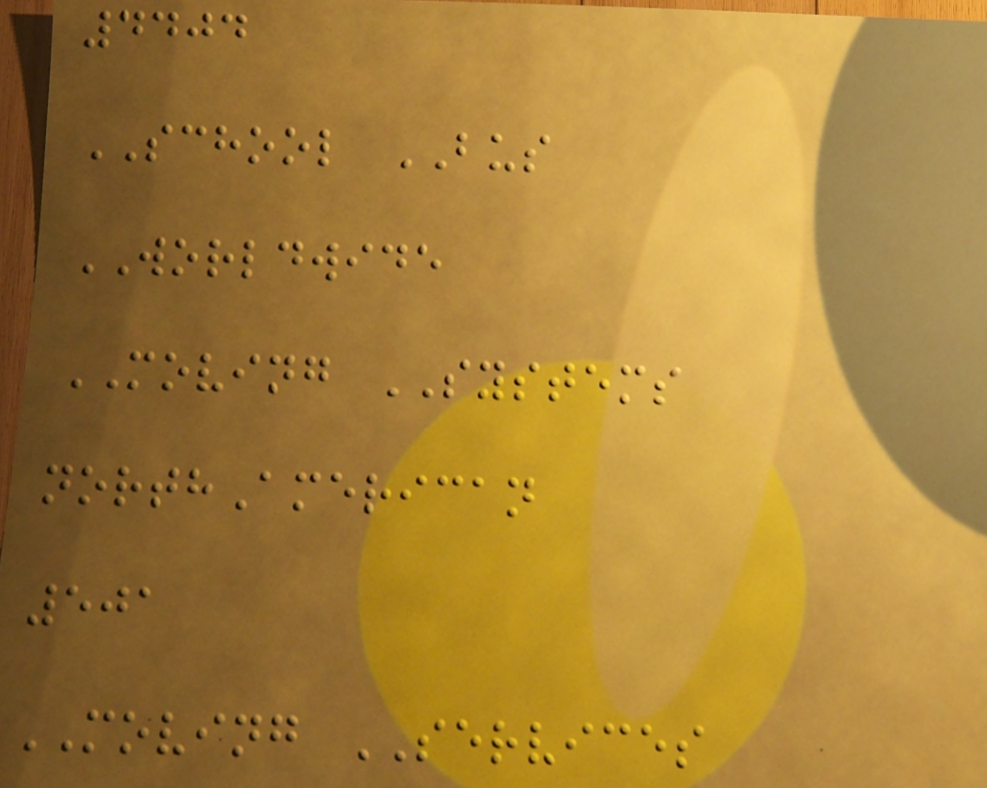4404
SCHOOL BUS
WORLDWIDE
MOVING SYSTEMS
northAmerican
501
MOVING SERVICES
